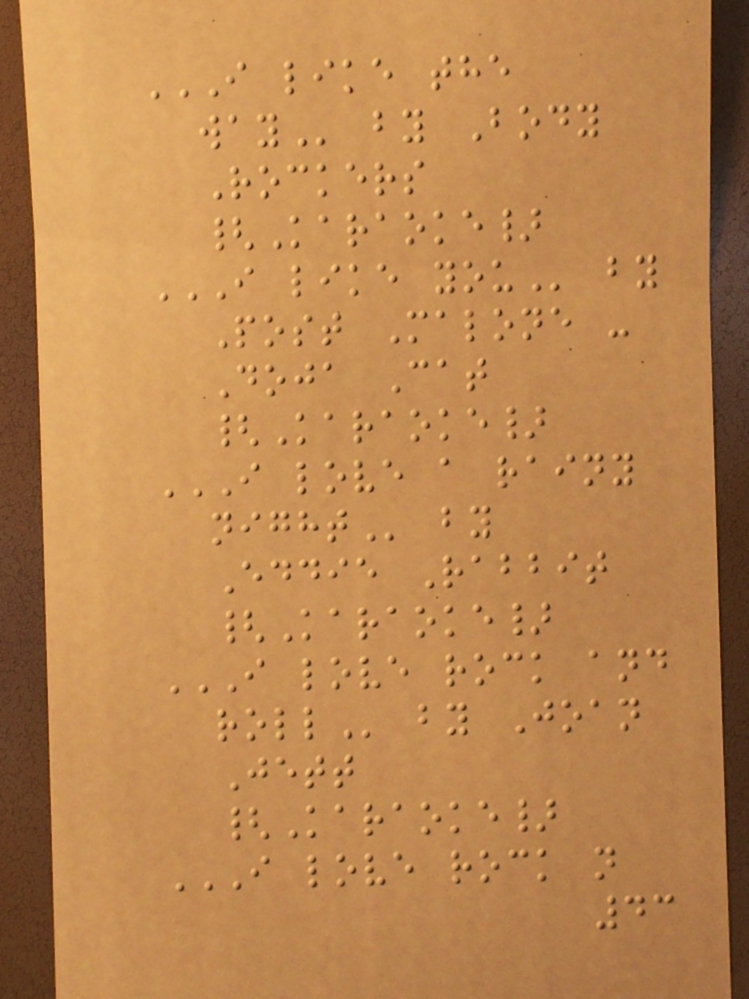I LIKE THE
WAY by Body
Rockers
{Karaoke}
I LIKE YOU by
Post Malone -
Doja Cat
{Karaoke}
I LOVE A RAINY
NIGHT by
Eddie Rabbit
{Karaoke}
I LOVE ROCK AND
ROLL by Joan
Jett
{Karaoke}
I LOVE ROCK N
43
